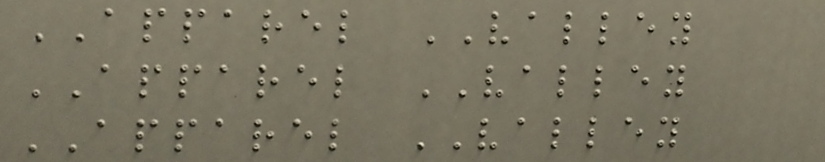APPAREL VALLEY
APPAREL VALLEY
APPAREL VALLEY
